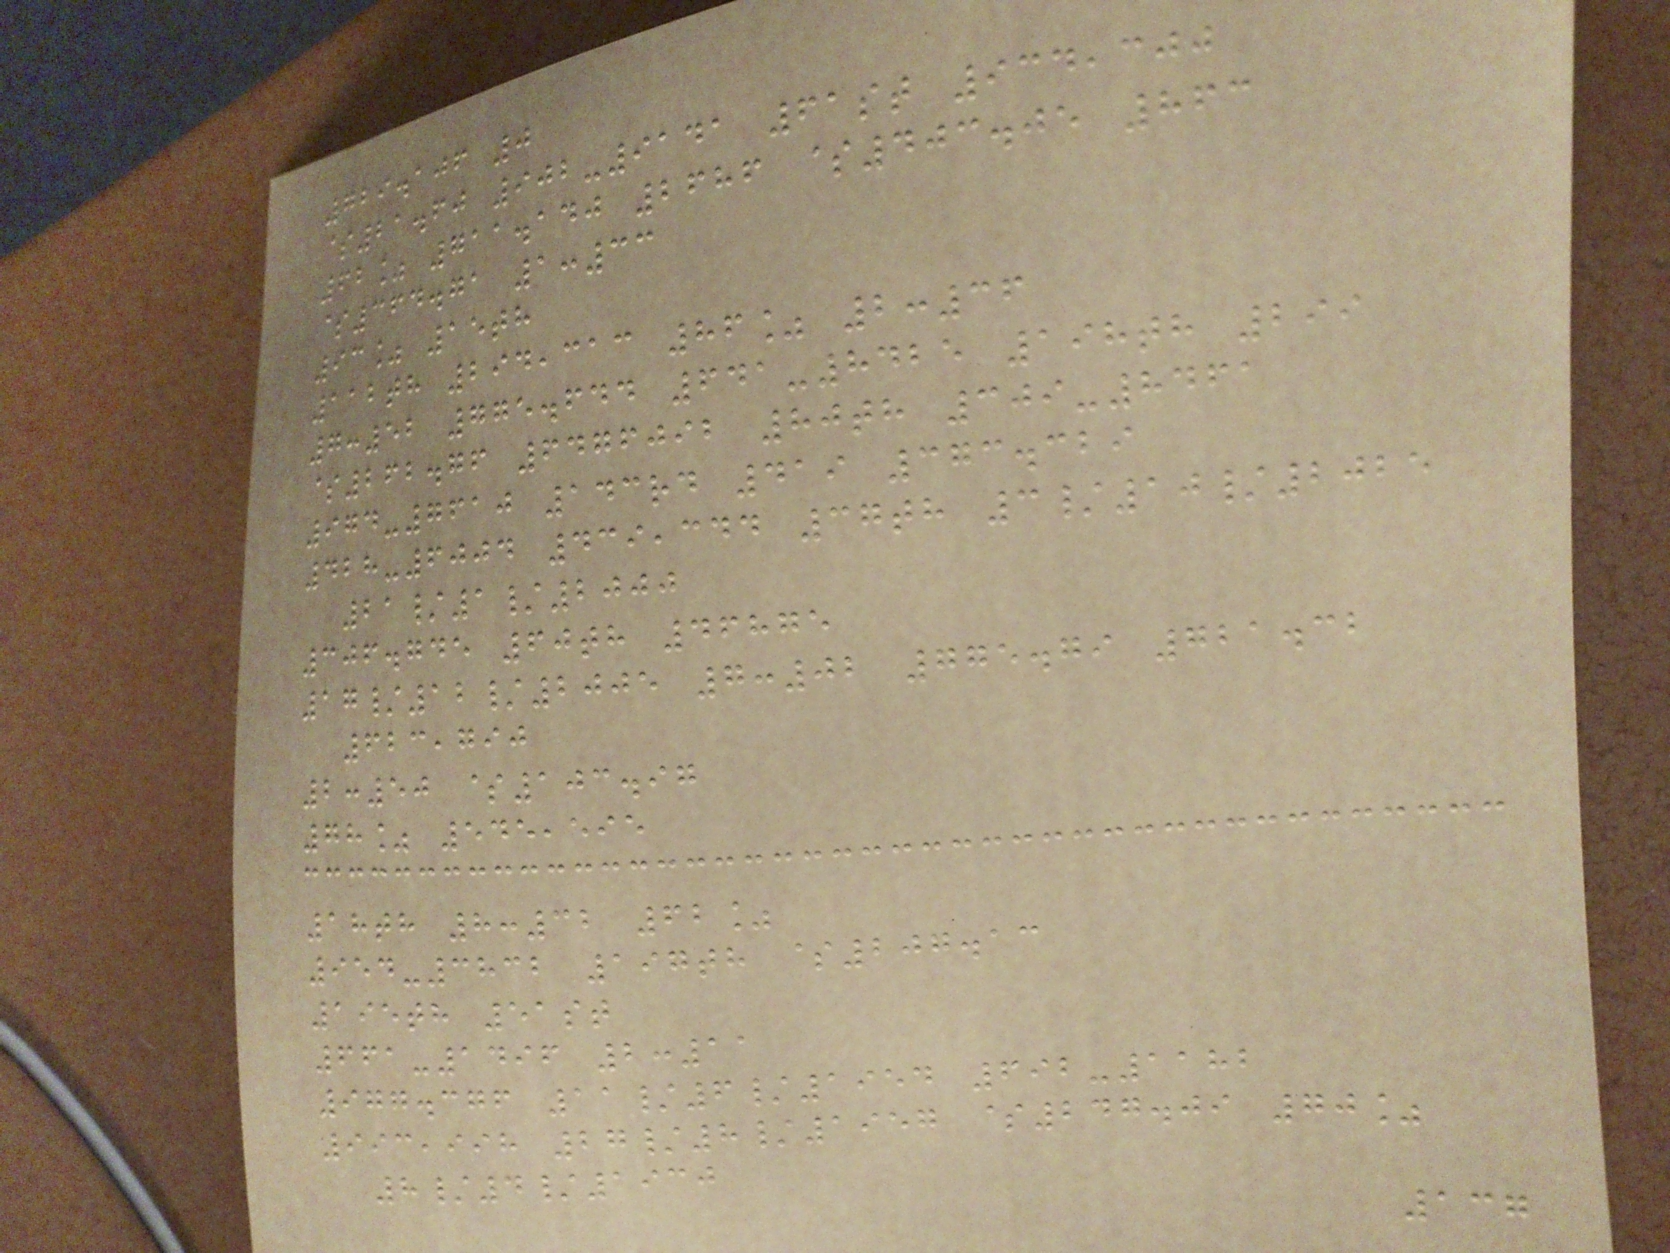729.106 0
$21.60 902-9141 61st 934,300
62% 711.140 2686 $403.05 863
$364.71 1:33
93% 15th
112th 294,313 86% 2:36
7:52 775.644 641-8425 198th 299
$262.76 6476092 80th 309-8461
974-7610 143rd 419 373.329
428-6004 439,344 37th 3/10/2025
21/1/2000
306.745 60th 46875
17/12/2005 7:02 775.79 721.32
623,790
2:50 $103.97
78% 545,595
18th 8:32 62%
954-3832 197th $207.13
195th 51st
661-1496 2:11
977.376 11/6/1954 692-1182
993,998 27/8/1957 $247.09 70%
8/4/1930
137
